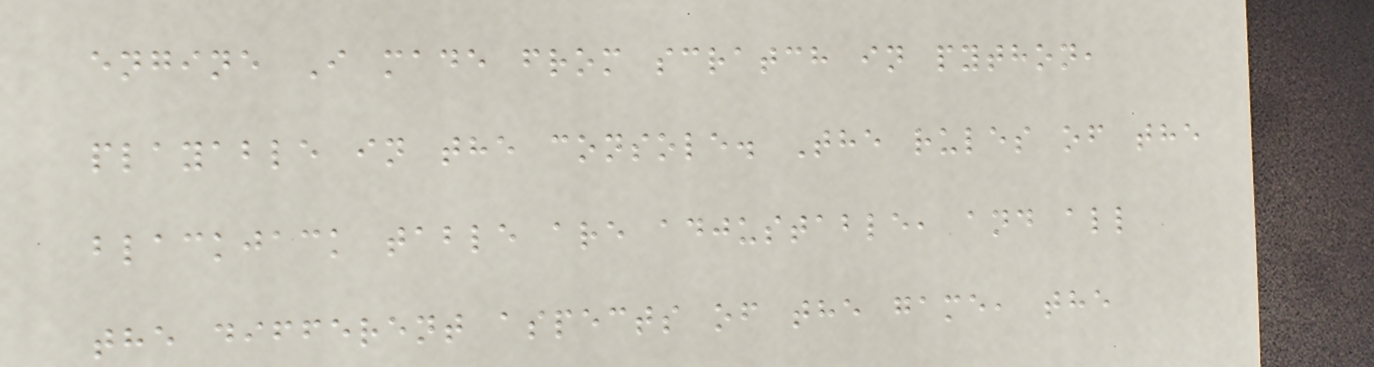engine I made from scratch in python,
playable in the console. The rules of the
blackjack table are adjustable, and all
the different aspects of the game, the
